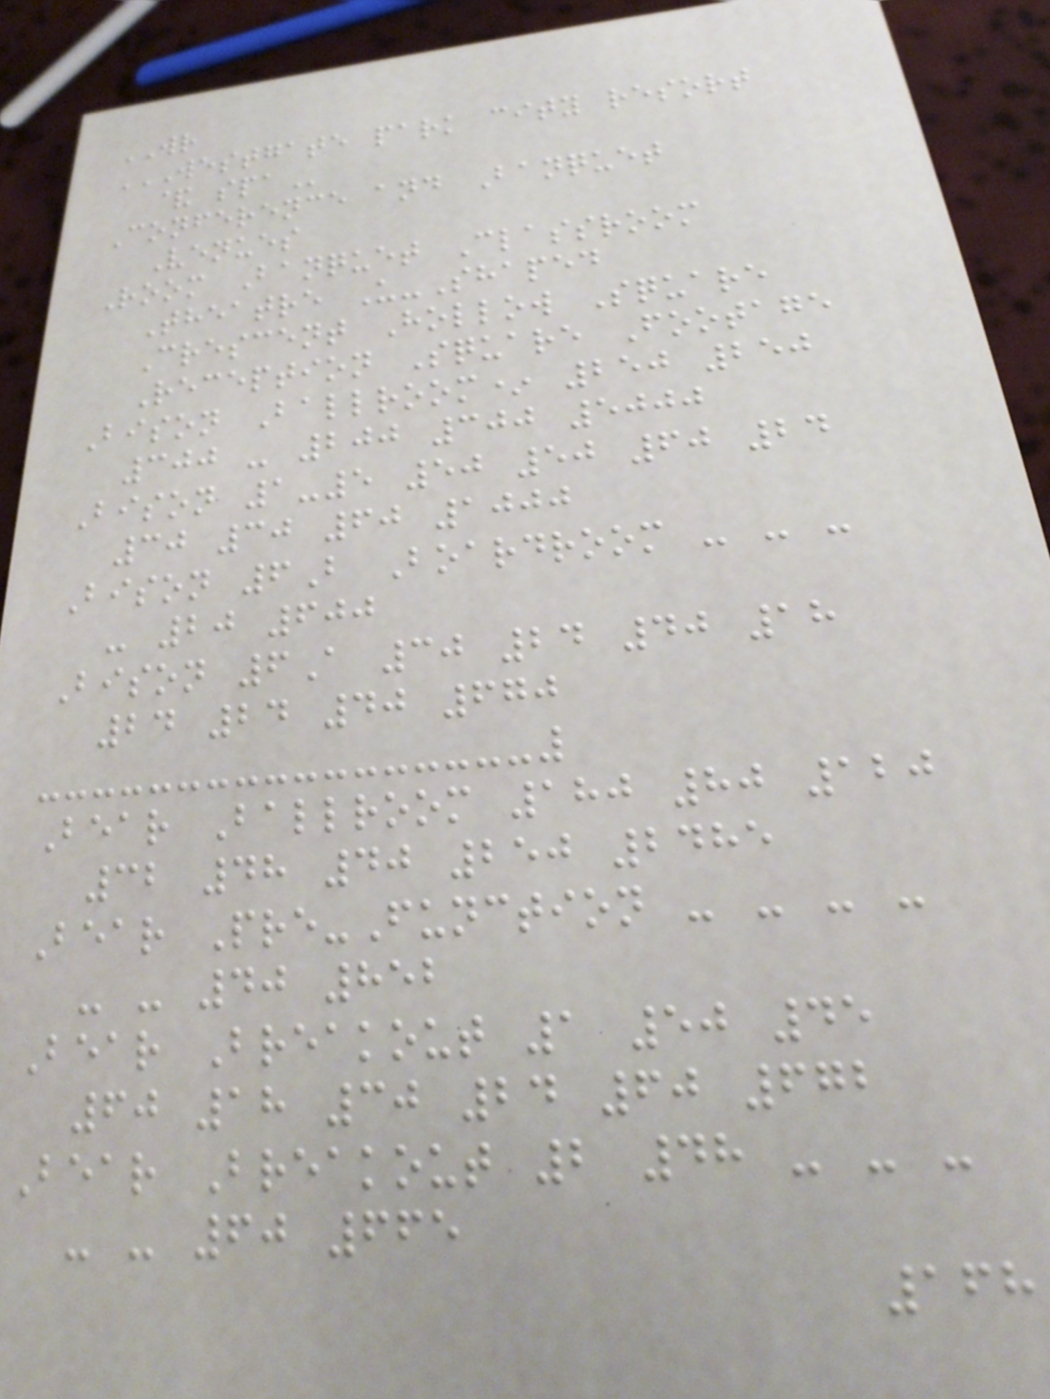WR
WESTGATE PARK CITY RESORT
& SPA
Conference and Banquet
Venues
Room Banquet Classroom
Theatre U-Shaped
Crescent Hollow Square
Reception Square Footage
Bison Ballroom* 250 250
300 - 200 300 5000
Bison 1-5 50 50 60 24
30 30 60 1000
Bison 6B Boardroom - - -
- 20 600
Bison 6A 30 24 40 18
24 24 40 670
Bear Ballroom 180 80 120
32 48 40 250 2485
Bear Pre-Function - - - -
- - 40 852
Bear Breakout 1 50 45
60 18 30 24 60 672
Bear Breakout 2 48 - - -
- - 60 665
168
